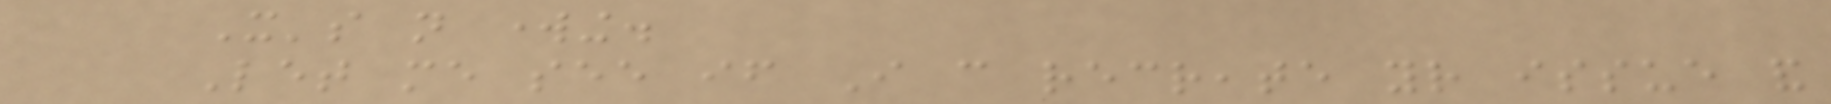It's not working.
Let me see if I can recreate your issue and
